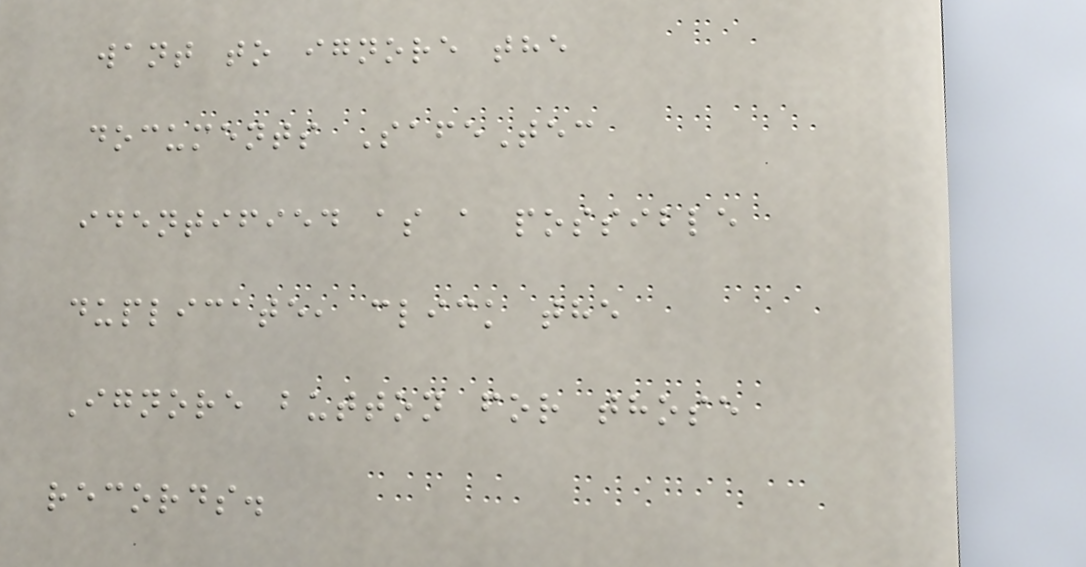want to ignore the
documents SafeTec
identified as a possible
duplicate, click the
Ignore button for those
records.
